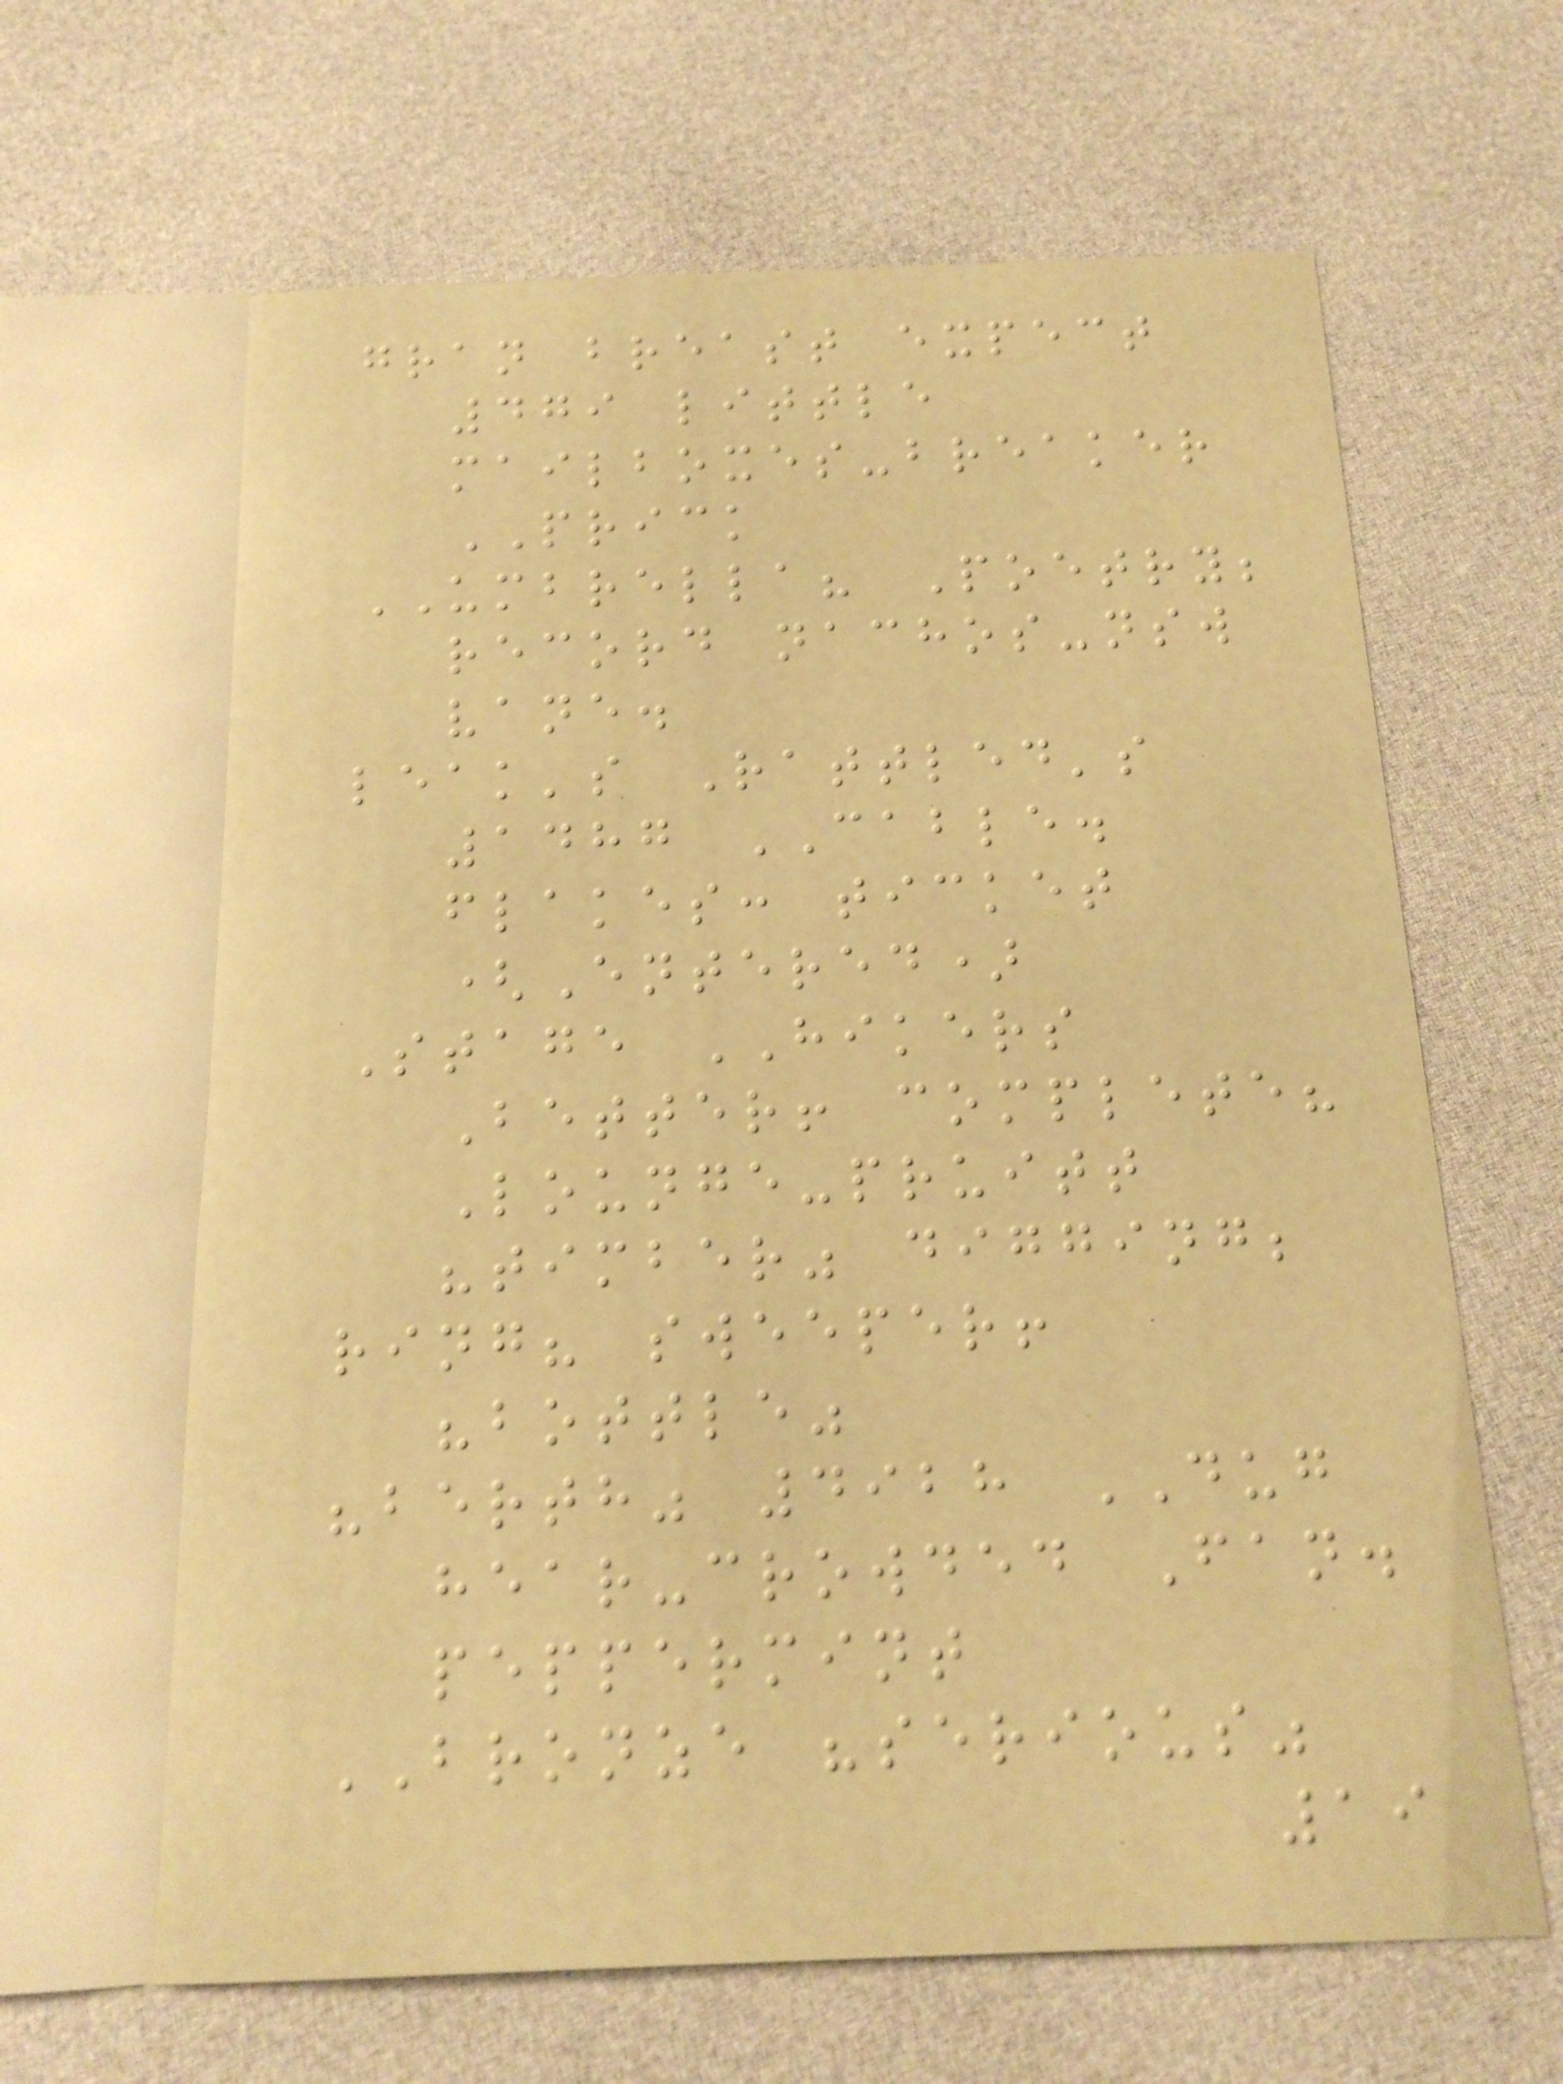gran breast expect
479 little
mailboxes-breaker
PRICK
UMBRELLA? Poetry;
record nachos-nsw
vane.
leak's Rattled's
1487 CABLE.
flakes: ticket
(Entered)
Stage HIKERS
Better! complete?
Lounge-pruitt
"timber" digging;
ring? sweeper!
"bottle"
"berth" 4928 DUG
hear-crowded Fan.
peppermint
BRONZE "serious"
19
